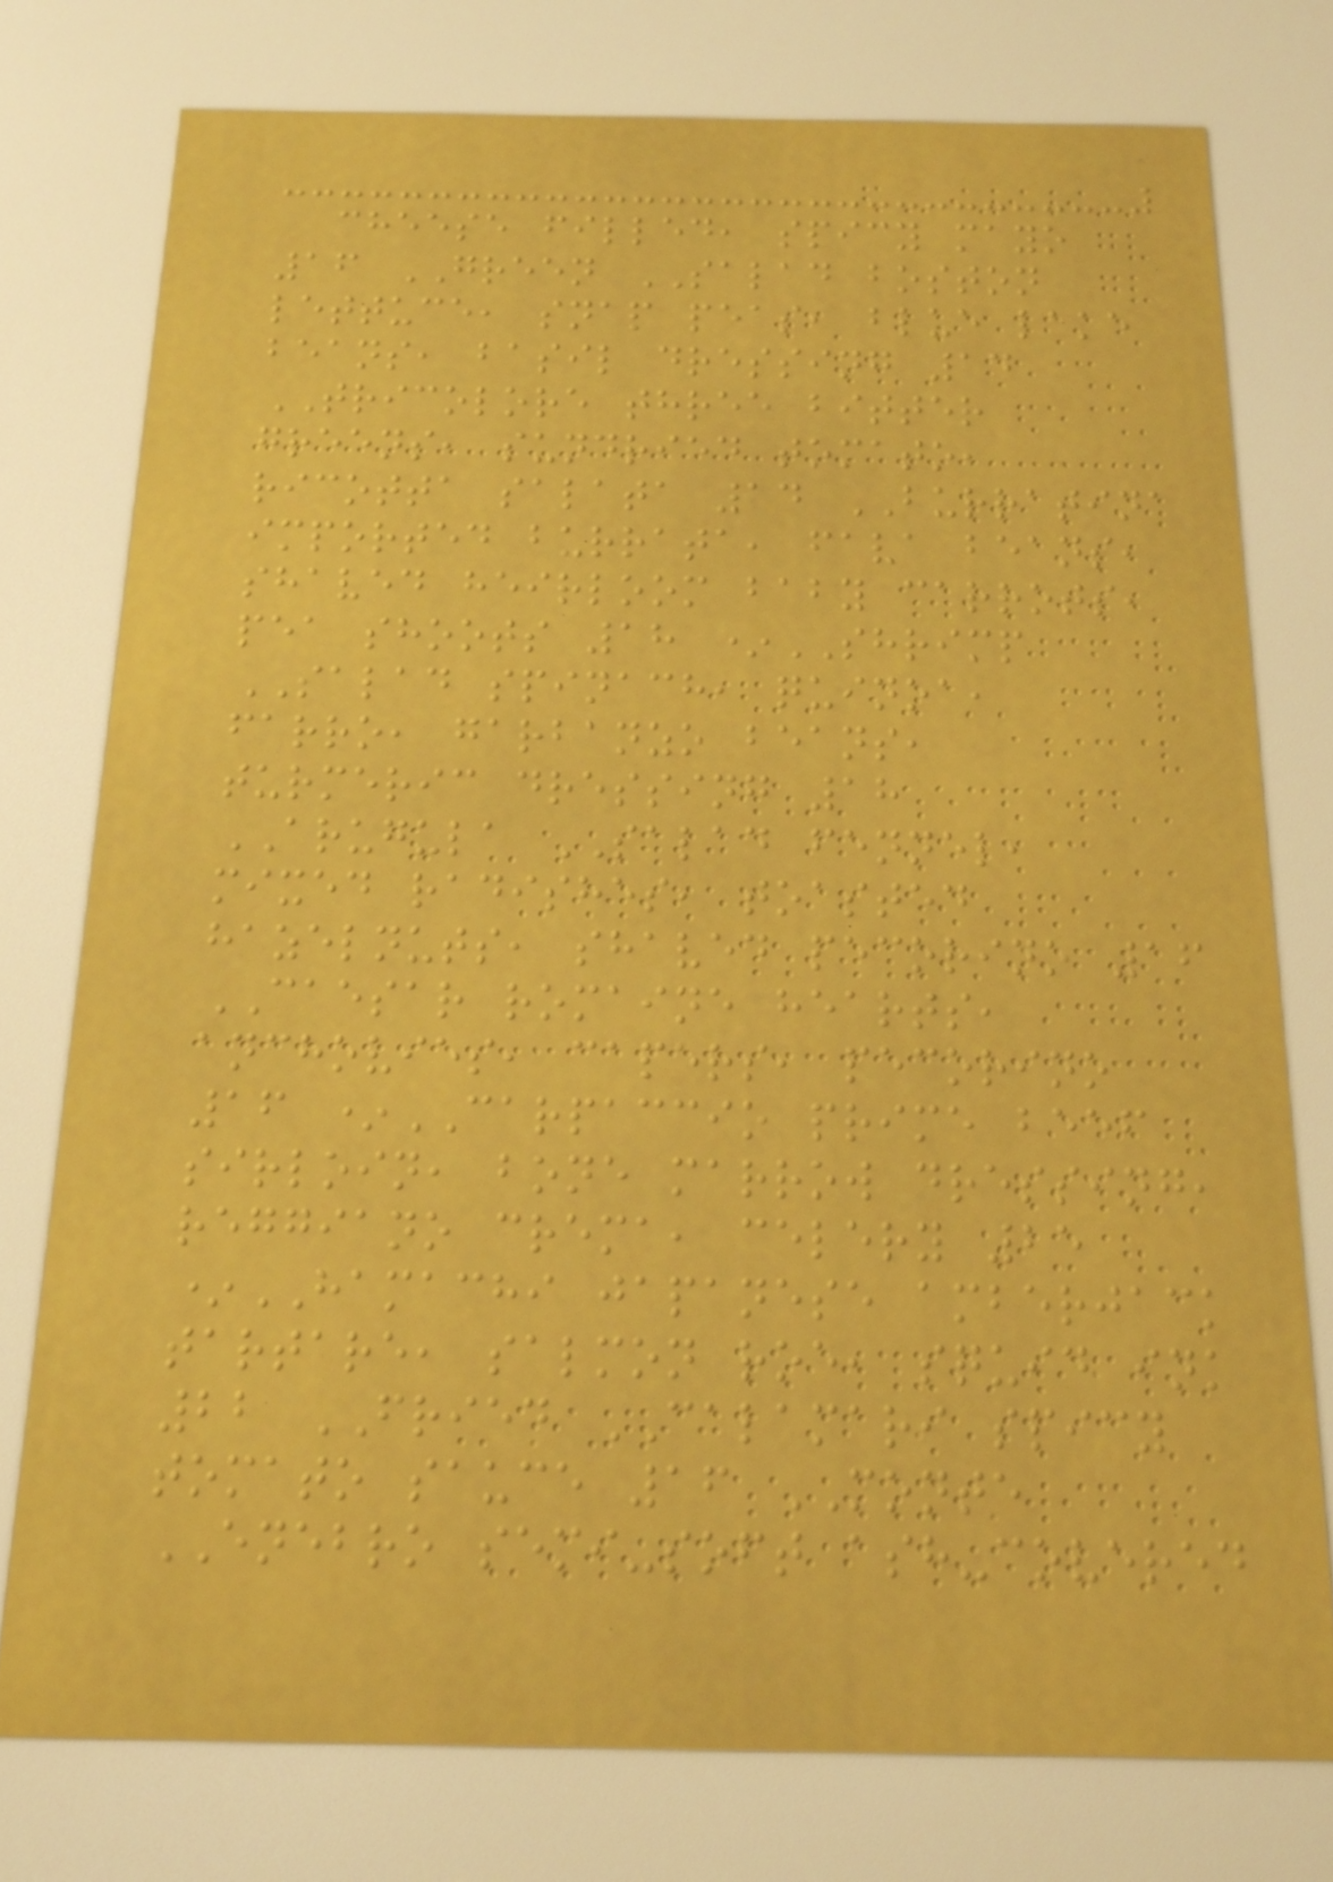cheese filled, spicy mayo
16 GREEN SALAD boston
lettuce, snap peas, blue lake
beans, basil dressing 14
TRICOLORE three bitter
greens, sundried tomato,
ricotta salata 14 BURRATINA
imported burrata, fava beans,
shaved heirloom baby carrots,
pea shoots 18 *SHRIMP
SALAD spinach, quinoa,
farro, garbanzo beans,
turmeric dressing 18
ARUGULA SALAD fennel,
mixed radishes, toasted
hazelnuts, shaved pecorino 16
CAESAR romaine hearts,
anchovies, capers, pecorino
16 *CARPACCIO prime beef
sirloin, bone marrow dressing,
reggiano crema, celery 25
*HAMACHI japanese amberjack
tartare, salmon roe, squid ink
22 FRIED CALAMARI spicy
tomato sauce 16 MONTE
ENEBRO semi-soft ash-covered
